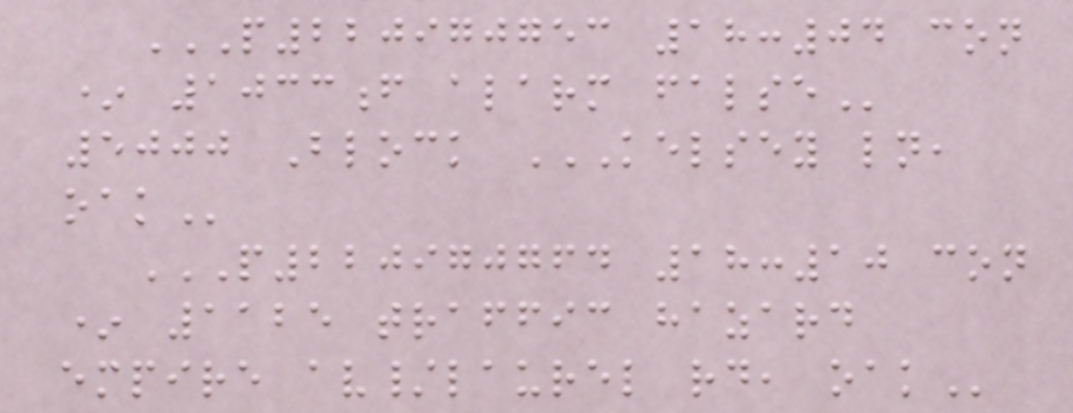P220970753 18:04 CON
* 1033F ALARM FALSE
5000 Block KELSEY LN,
OAK
P220970764 18:10 CON
* 1125 TRAFFIC HAZARD
EMPIRE AV/LAUREL RD, OAK
